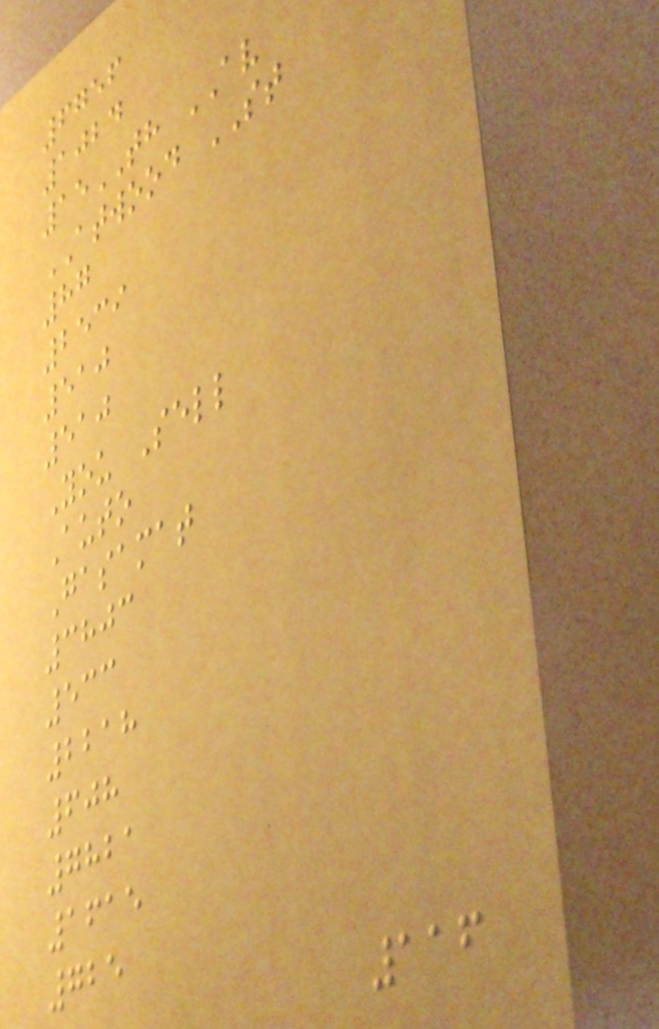6756
1024
15TH AV
ATWOOD ST
87
2539
510
510
You Sell
Auto
Gasamat
3803
533
2218
608
7821
1615
725
116
